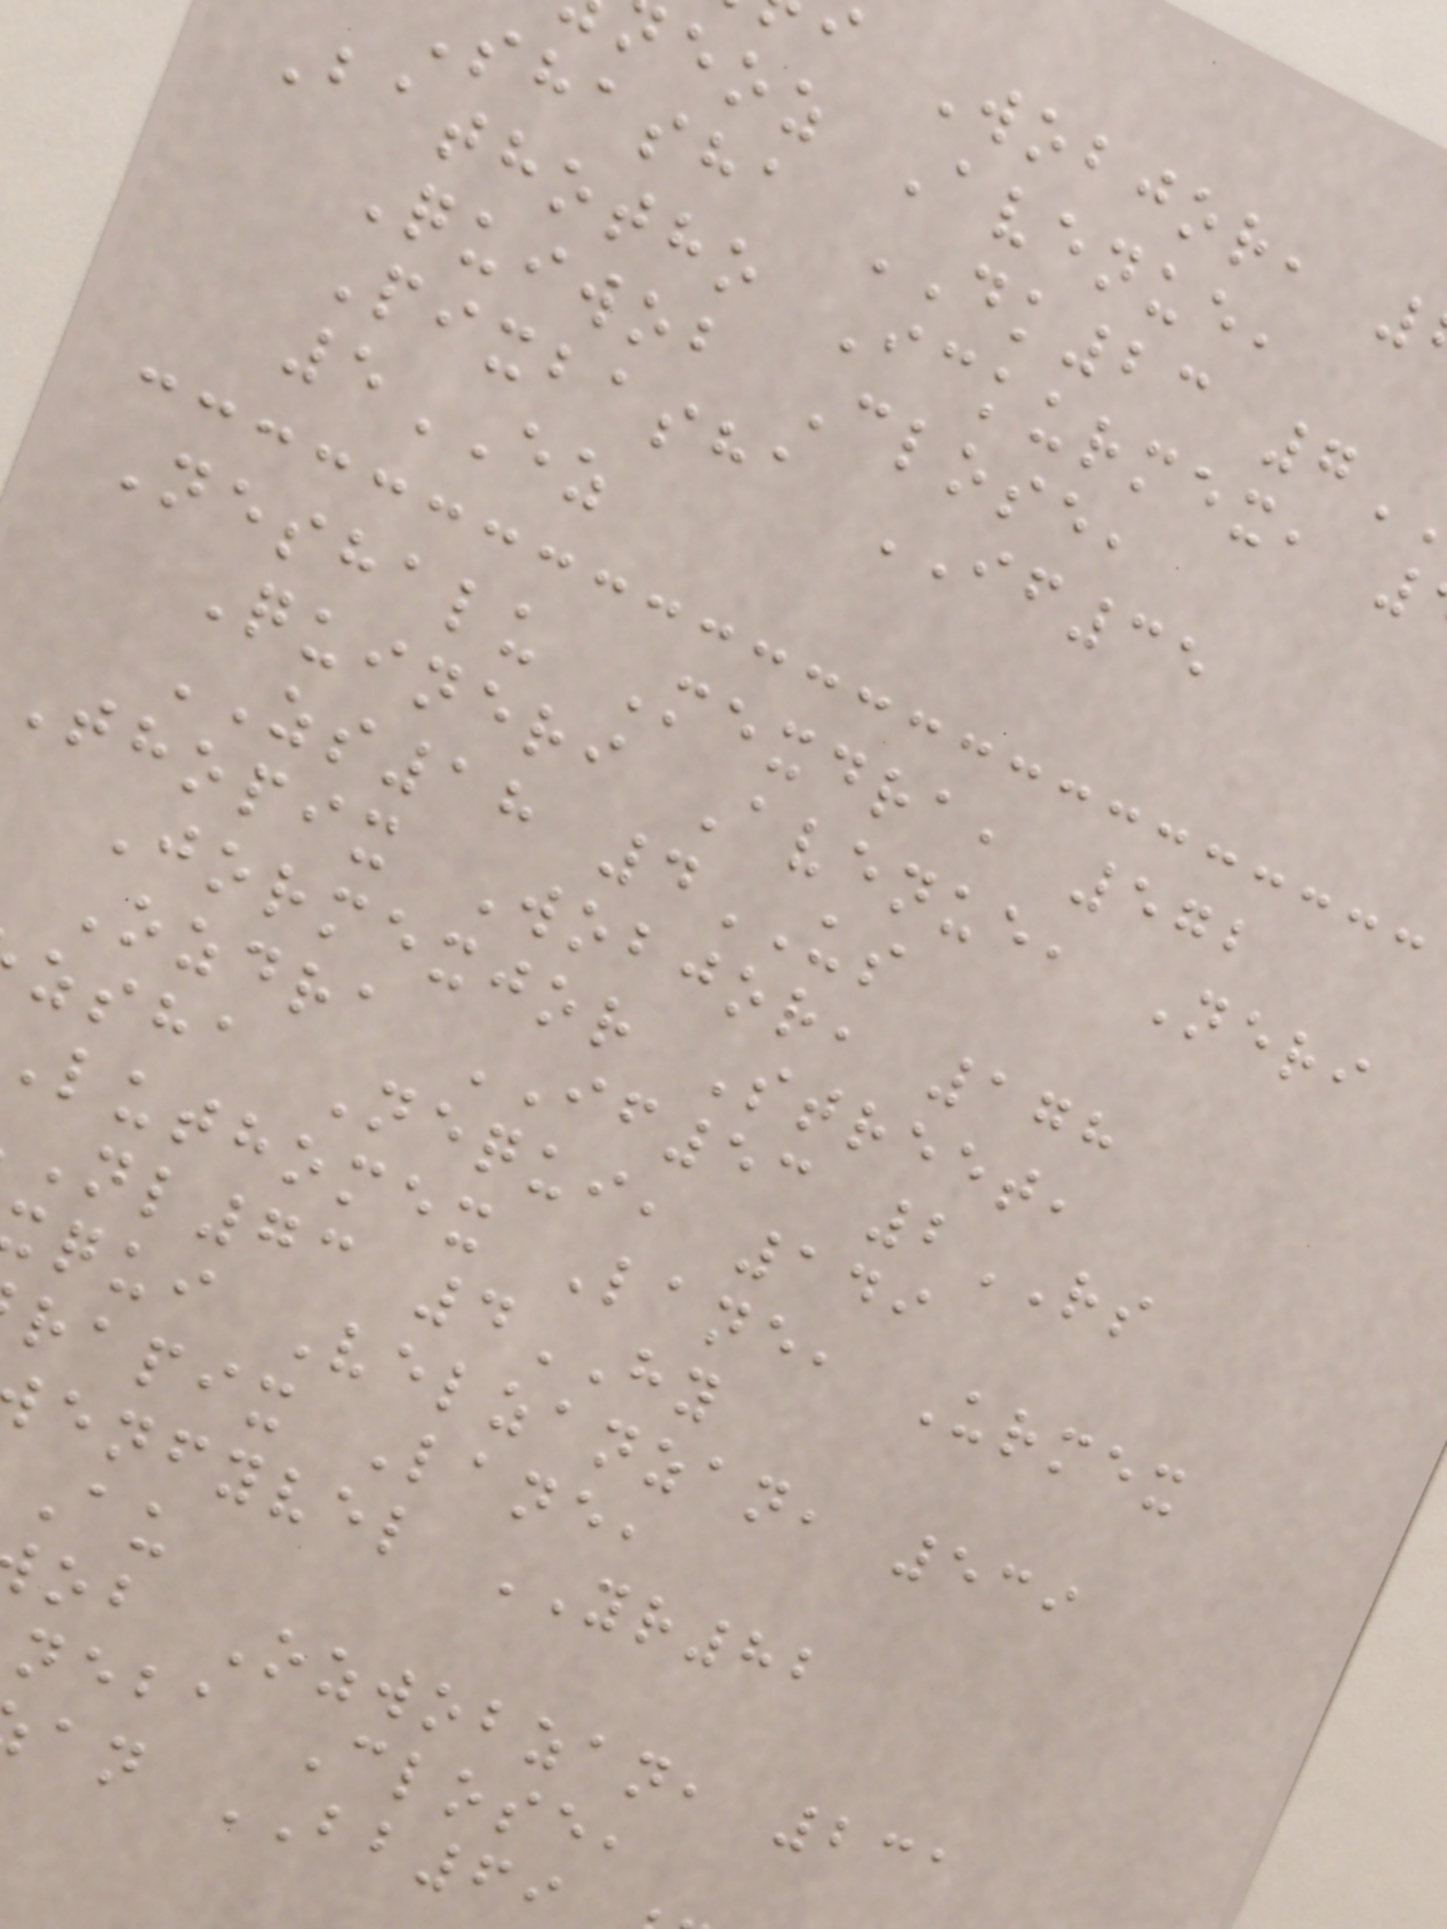Wobjor,
eoz Avenue,
shasha DK23 7
Bathotho Ickurmex,
Quiwob Close,
Pixbasha IF35
5EZ
Neshalu Mexdra, 572
Quineri Avenue, Neri
ZS18 4US
Thopix Wobjor, 178
Jormexjor Street,
Ozdra IF53 2RS
zsha Nequi, 149
luthomex Lane, Urmex
nl73 4HY
qui Velzanzan, 539
rapix Lane,
enfyvel YR82
ob Ozwobzan, 231
neba Close,
an BB69
